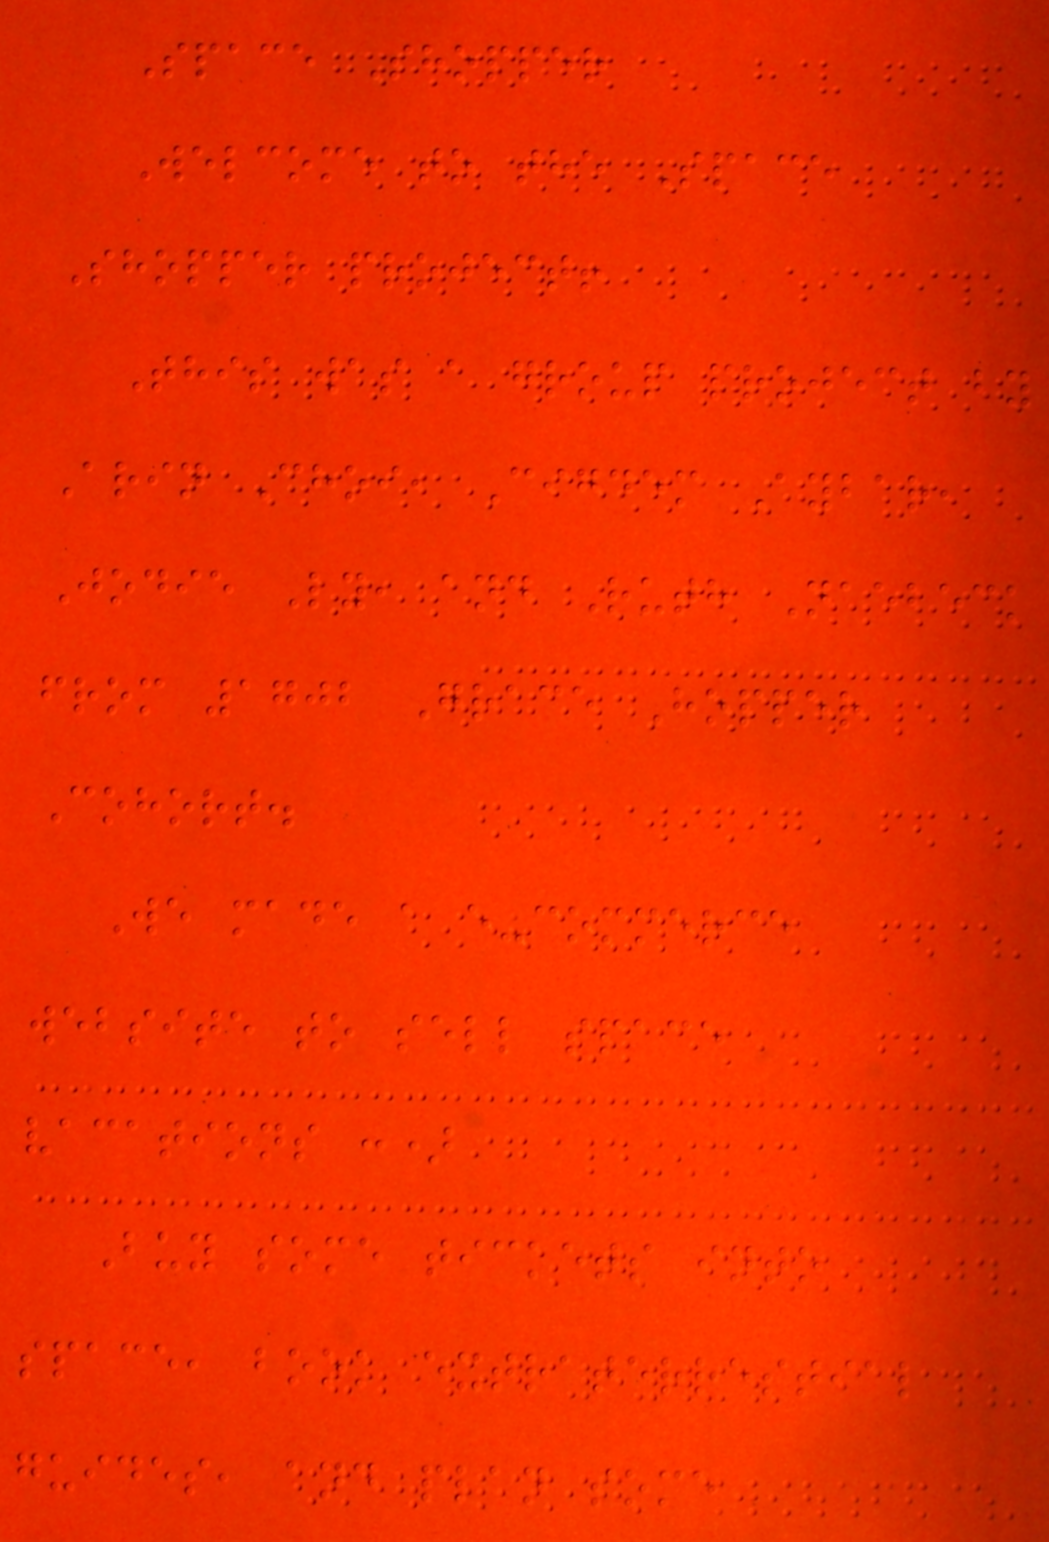Space Shopper
Welcome to the Space
Shopper project!
This was a group project by
Arin Choi, Cigdem Aybar,
Jodie Ly, and Ruth Naebeck
from 1702 Grace Hopper
Cohort.
We made a e-commerce
website to sell space
vacations :)
Buy some tickets into
space, book extraterrestial
guides, and plan some
